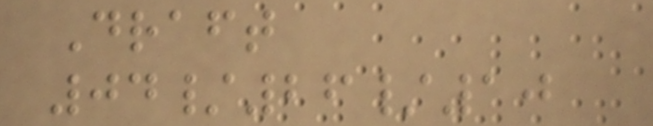Draft
04/26/10
